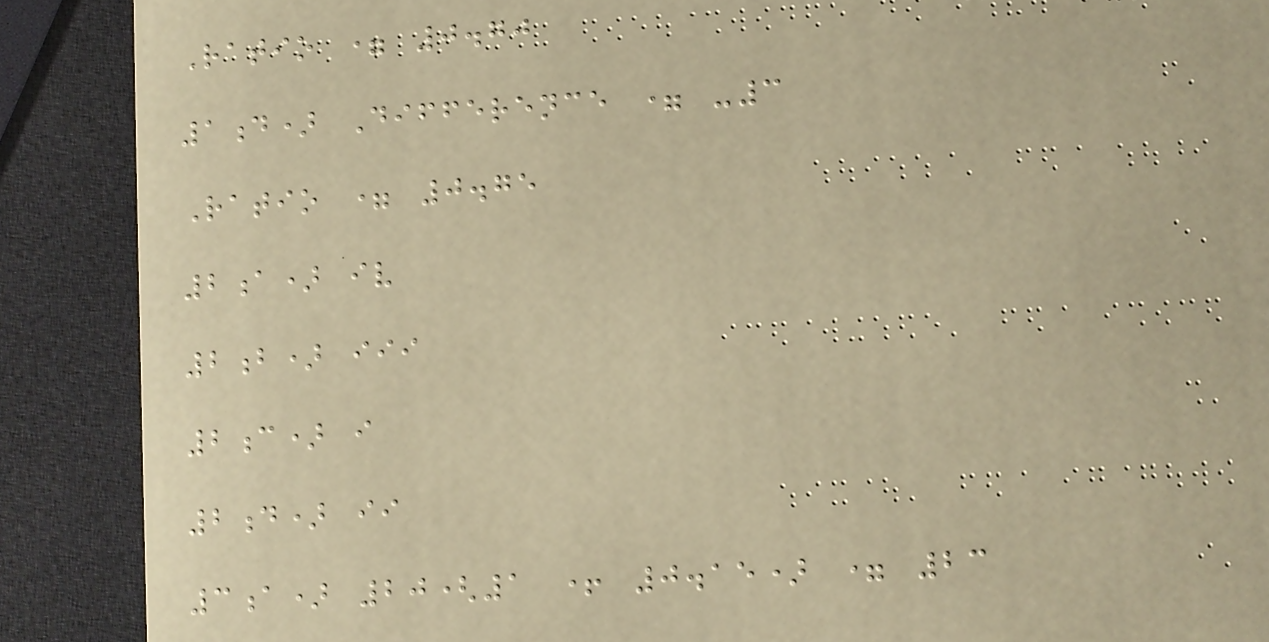Ratio = 0.70
1d) Difference = -3
Ratio = 0.75
2a) iv
2b) iii
2c) i
2d) ii
3a) 20(1 + 0.15) = 23
